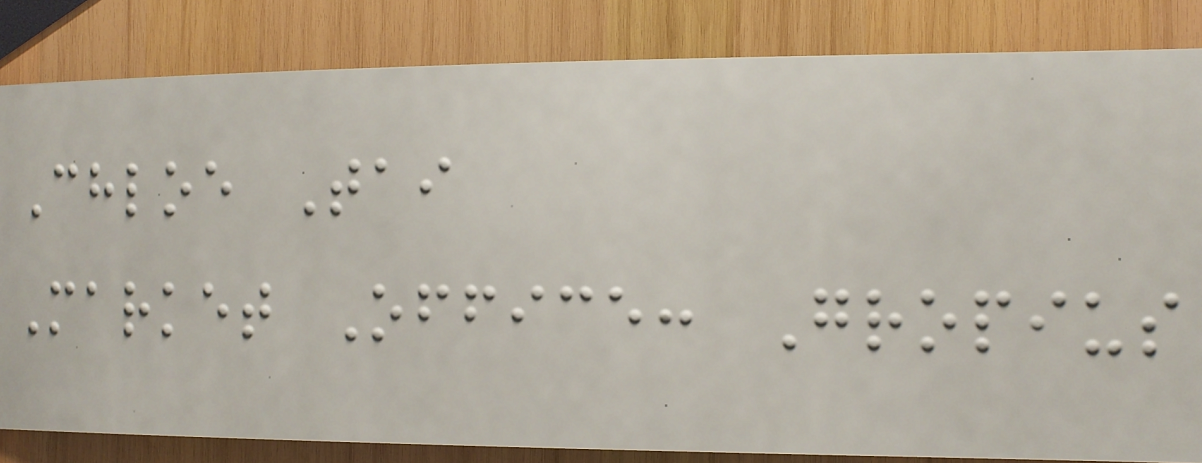Chloe Tai
Market Office: Gropius
